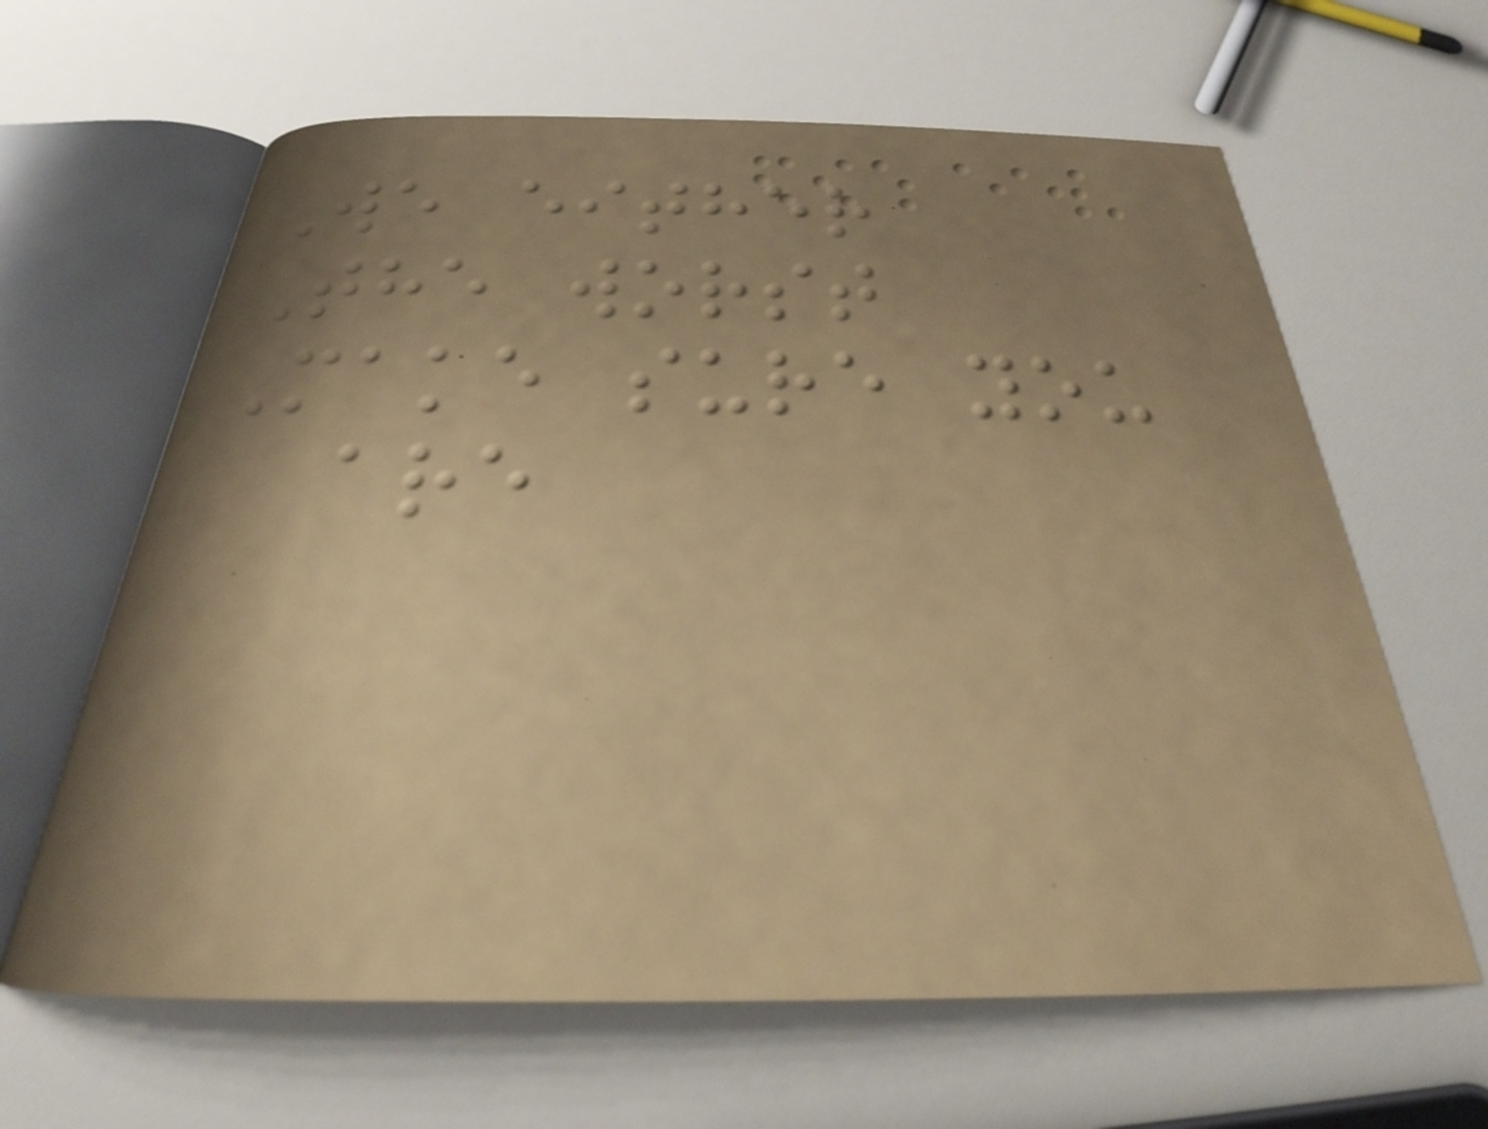We either
The worst
Make sure you
are
